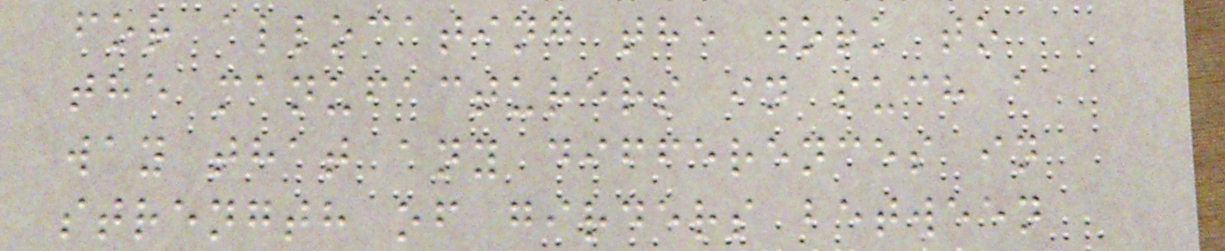for allocating the work to
the manufacturers in such a
way that any differences in
strength of girders between
